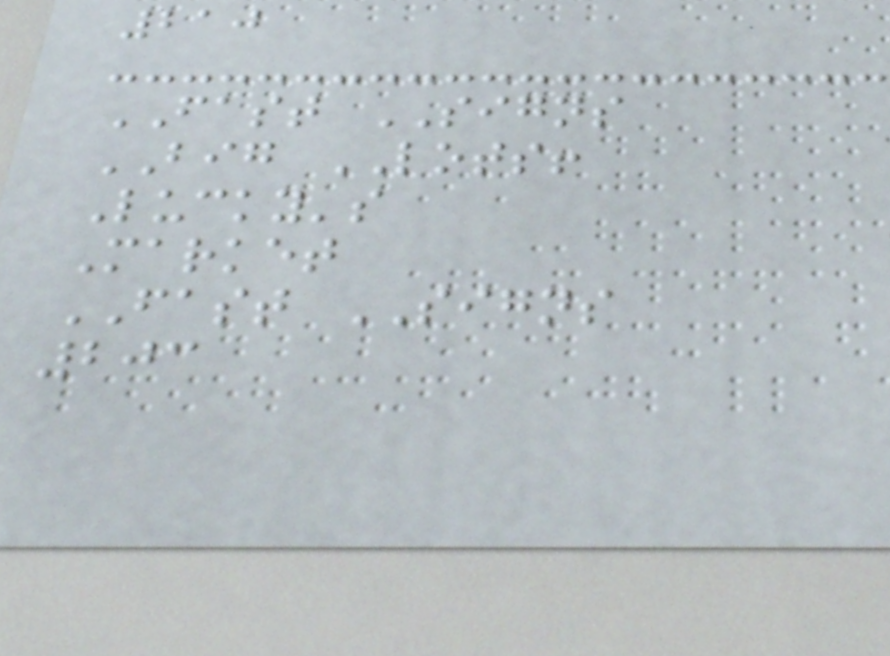210
FAST SIGNS
BIG LOTS!
Lucky's
Market
FAST SIGNS
203
